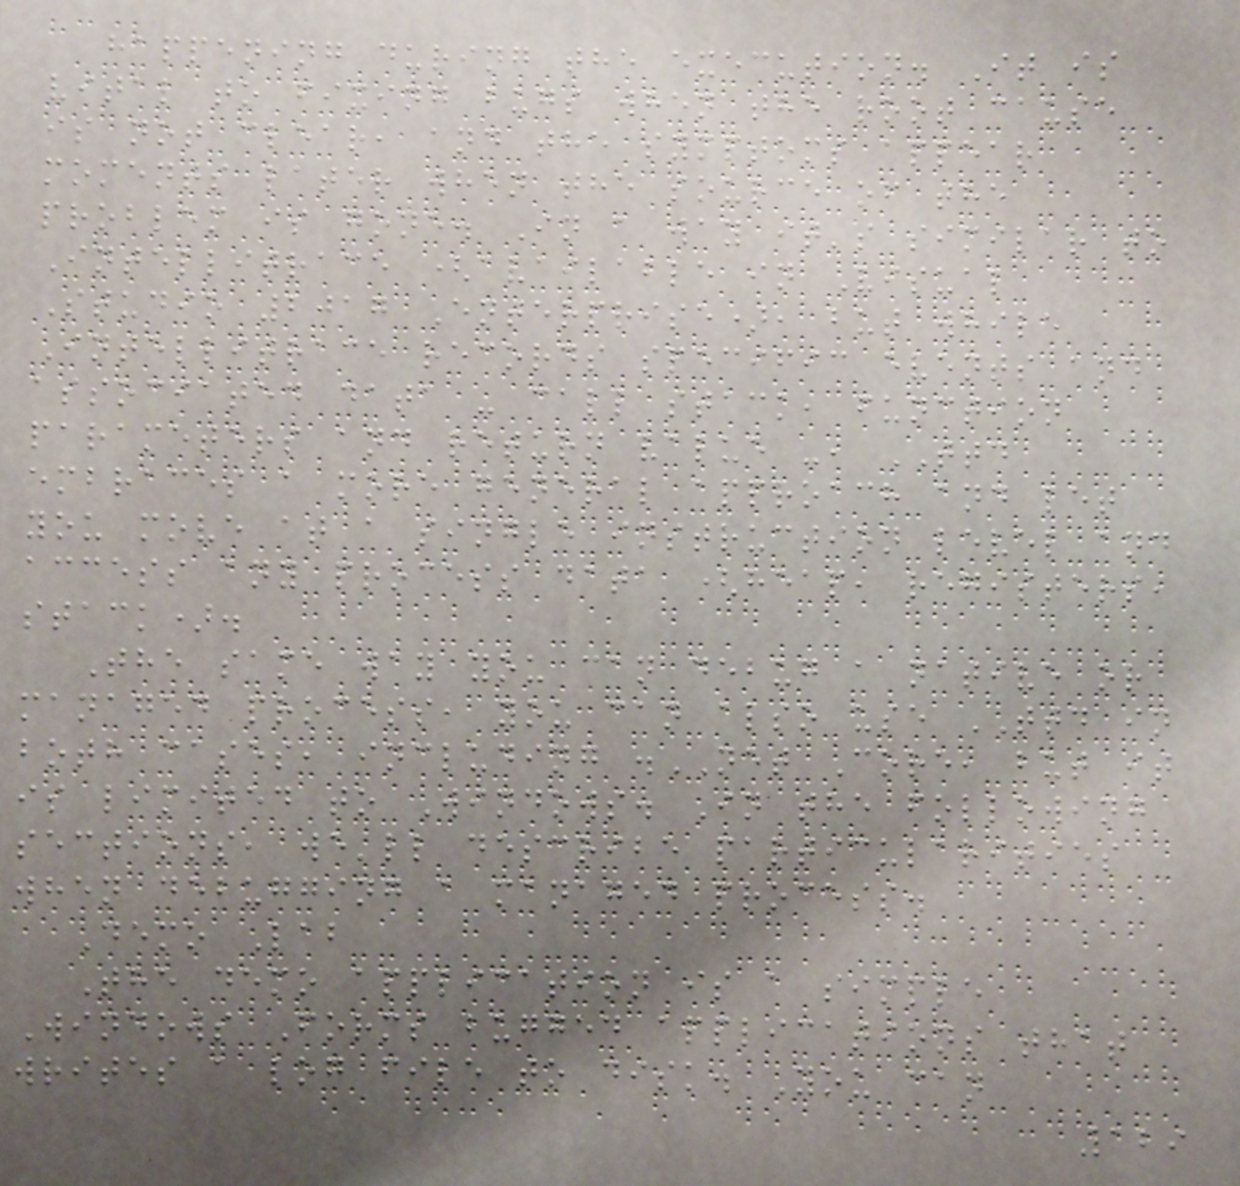happening during the execution. It is
vital to fixing bugs when the root cause
is not clear, and the symptoms appear
moments later when the source of the
problem is gone. In a way it's similar to
Intellitrace (available in Visual
Studio 2017 Enterprise), but while
Intellitrace records specific events and
associated data - call stack, function
parameters and return value -, TTD
embraces a more general approach and let
you move at a single instruction level and
access any process data (heap, registers,
stack).
The same way you can debug a native or
managed process, you can also use TTD in
both cases, including .NET Core, but it
is limited to Windows. In the following
sections, we'll describe particularities
when debugging a managed process.
Demo Lab
The demo application is a simple
Windows Forms bugged applications that
writes a log file to disk. You can
129
